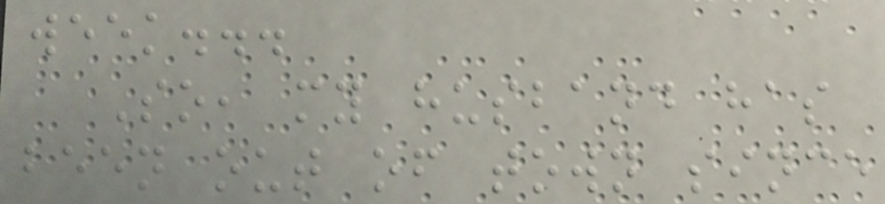week...
So, my husband has
been out of town since
